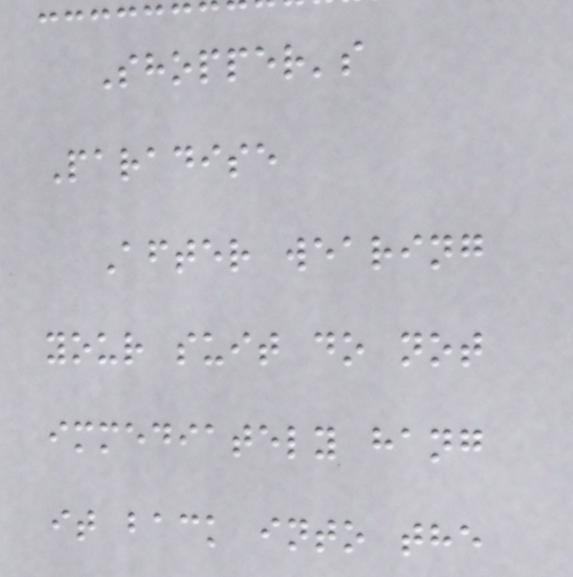Shopper's
Paradise
After wearing
your suit do not
immediately hang
it back into the
